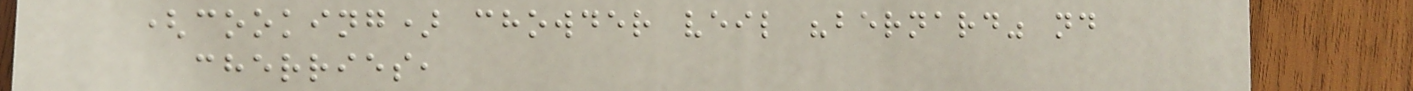(cooking) chowder veil "bernard" nd
cherries,
